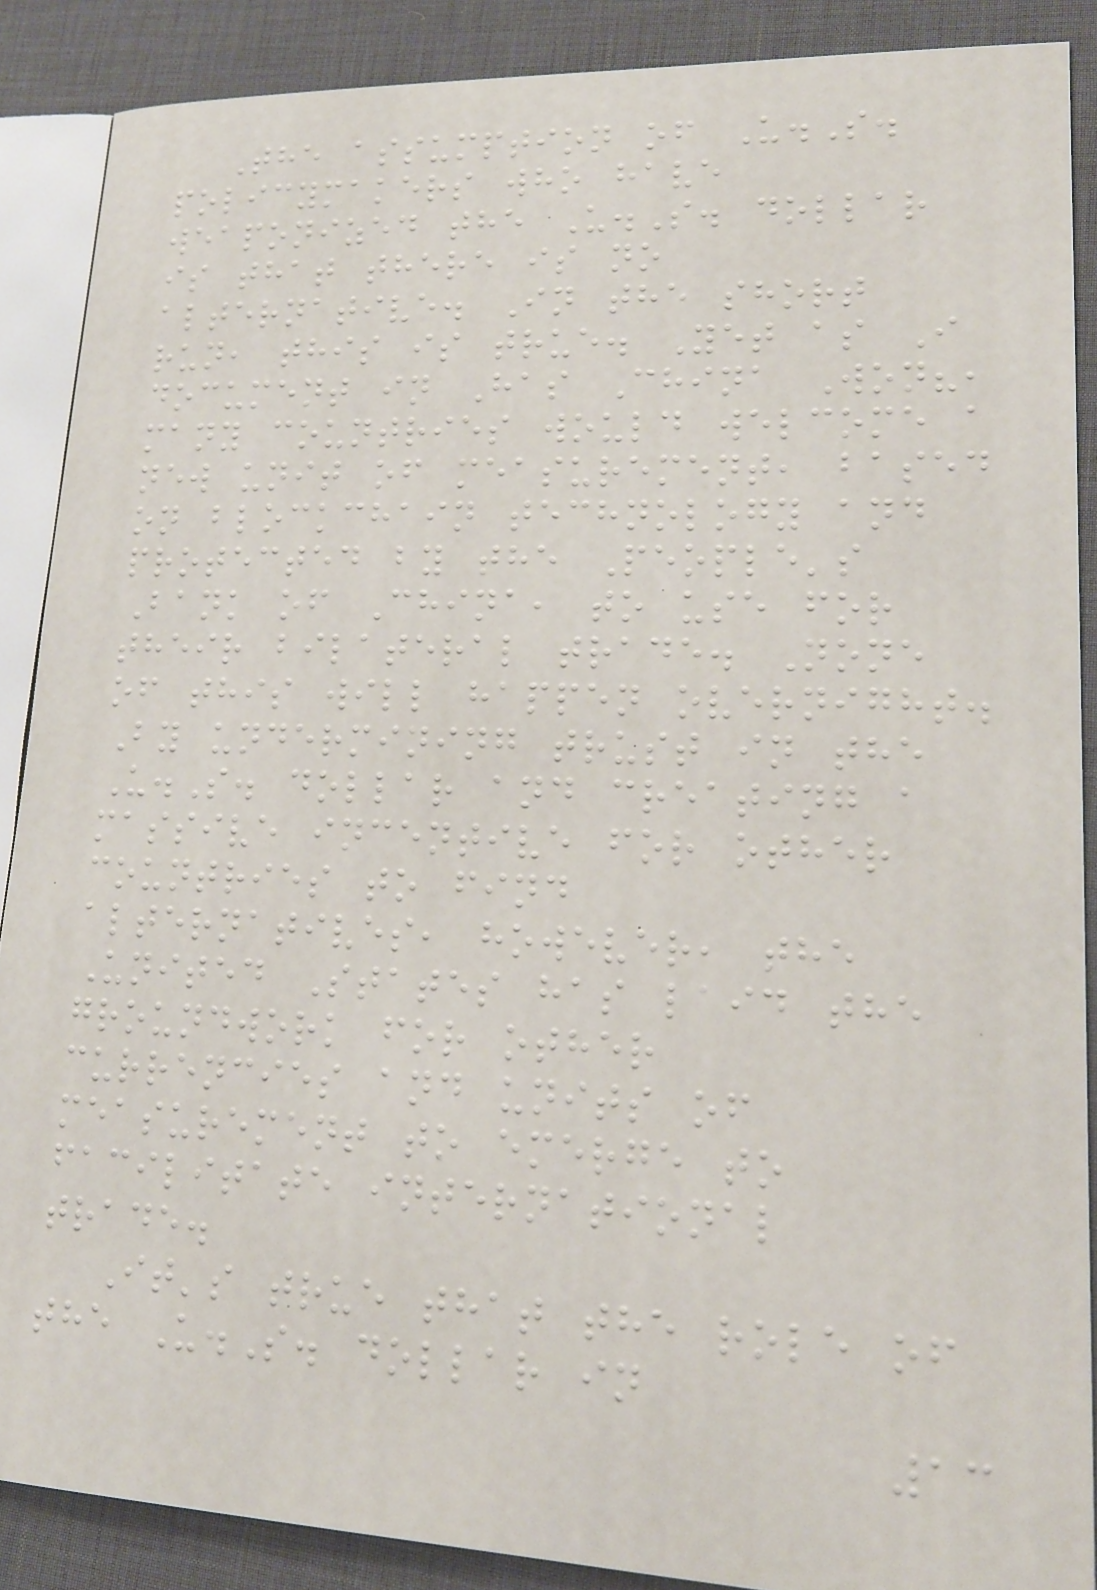The assumption of U.S.
policymakers who have
weaponized the U.S. dollar
is that there is no
alternative. In the short
run, this is true. Yet as I
document in Has China Won?,
many countries would welcome a
new unit of measurement, based
on blockchain technology and
protected by the People's
Bank of China, to use for
their bilateral trade. None
of this will happen overnight.
By undermining trust in the
U.S. dollar and creating a
massive incentive for other
countries to find
alternatives, however, the
United States has laid the
groundwork for other
currencies and units of
measurement to emerge to
facilitate international
trade.
It's true that the role of
the U.S. dollar in
13
